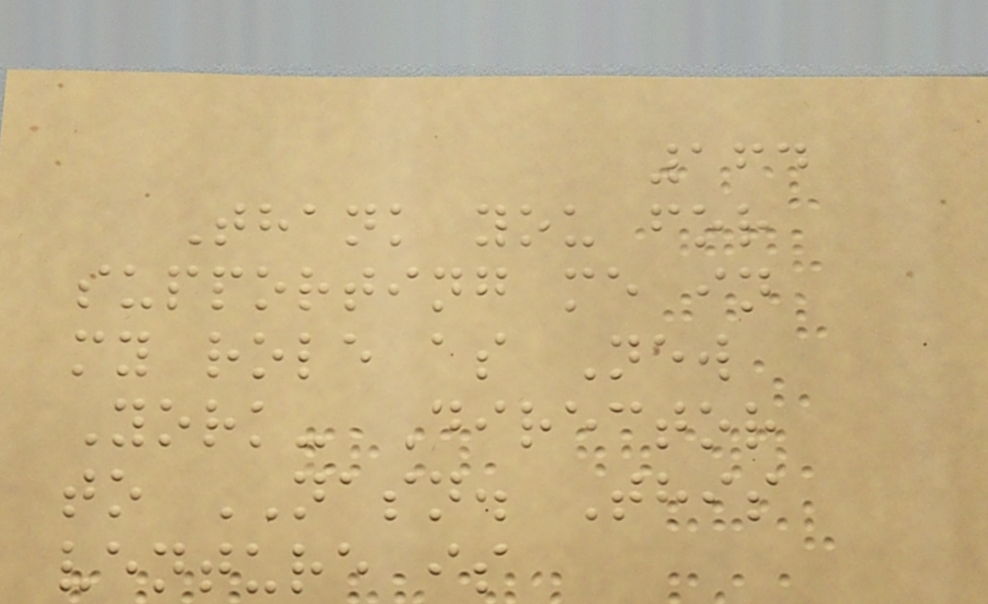164
Thank you for
supporting me in
my role as New
York- Director
to NASN. This
venture is
